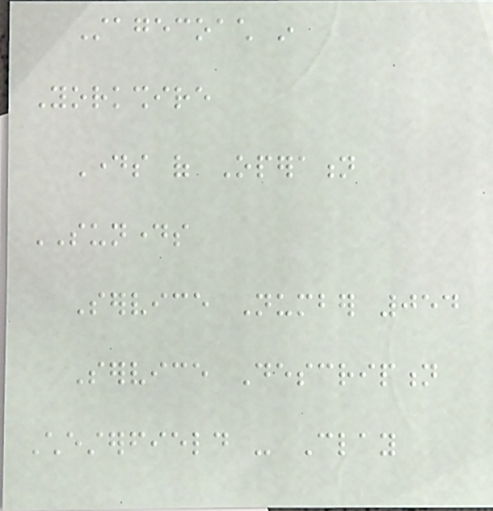Stagecoach in
Yorkshire
Days of Operation
SUNDAYS
Service Number 054
Service Description
Chesterfield - Clay
